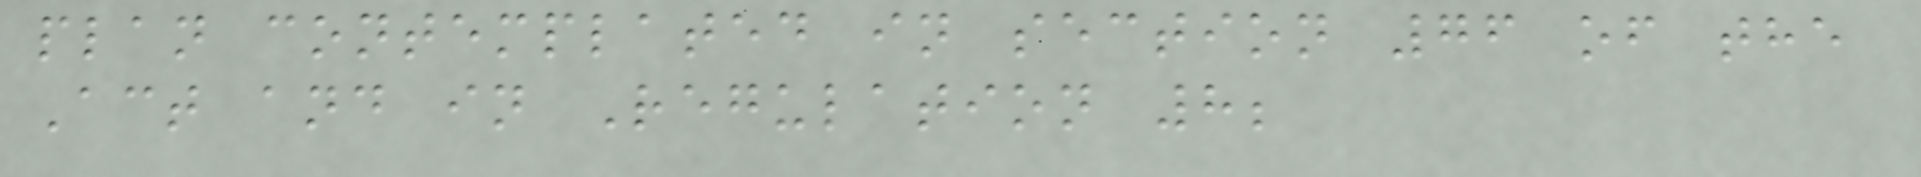plan contemplated in section 76 of the
Act and in Regulation 8;
